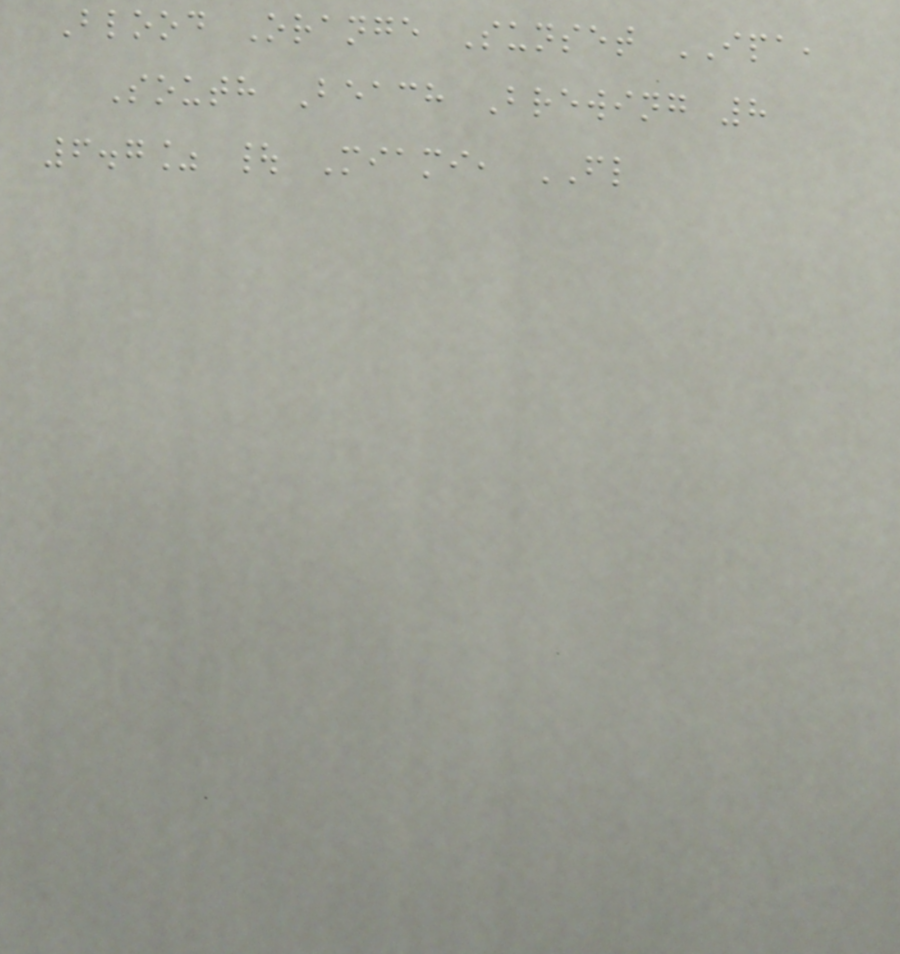Blood Orange Sunset IPA,
South Beach Brewing 8
6.7% | Miami, FL
